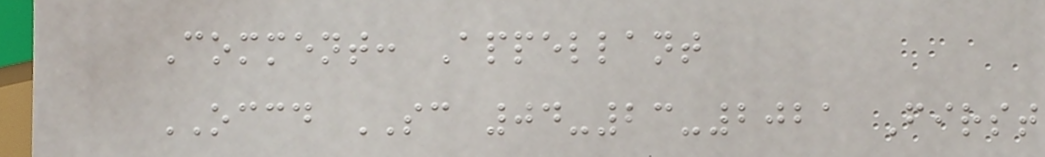Comment: Appellant
OCCD SC 04-23-2021 First
